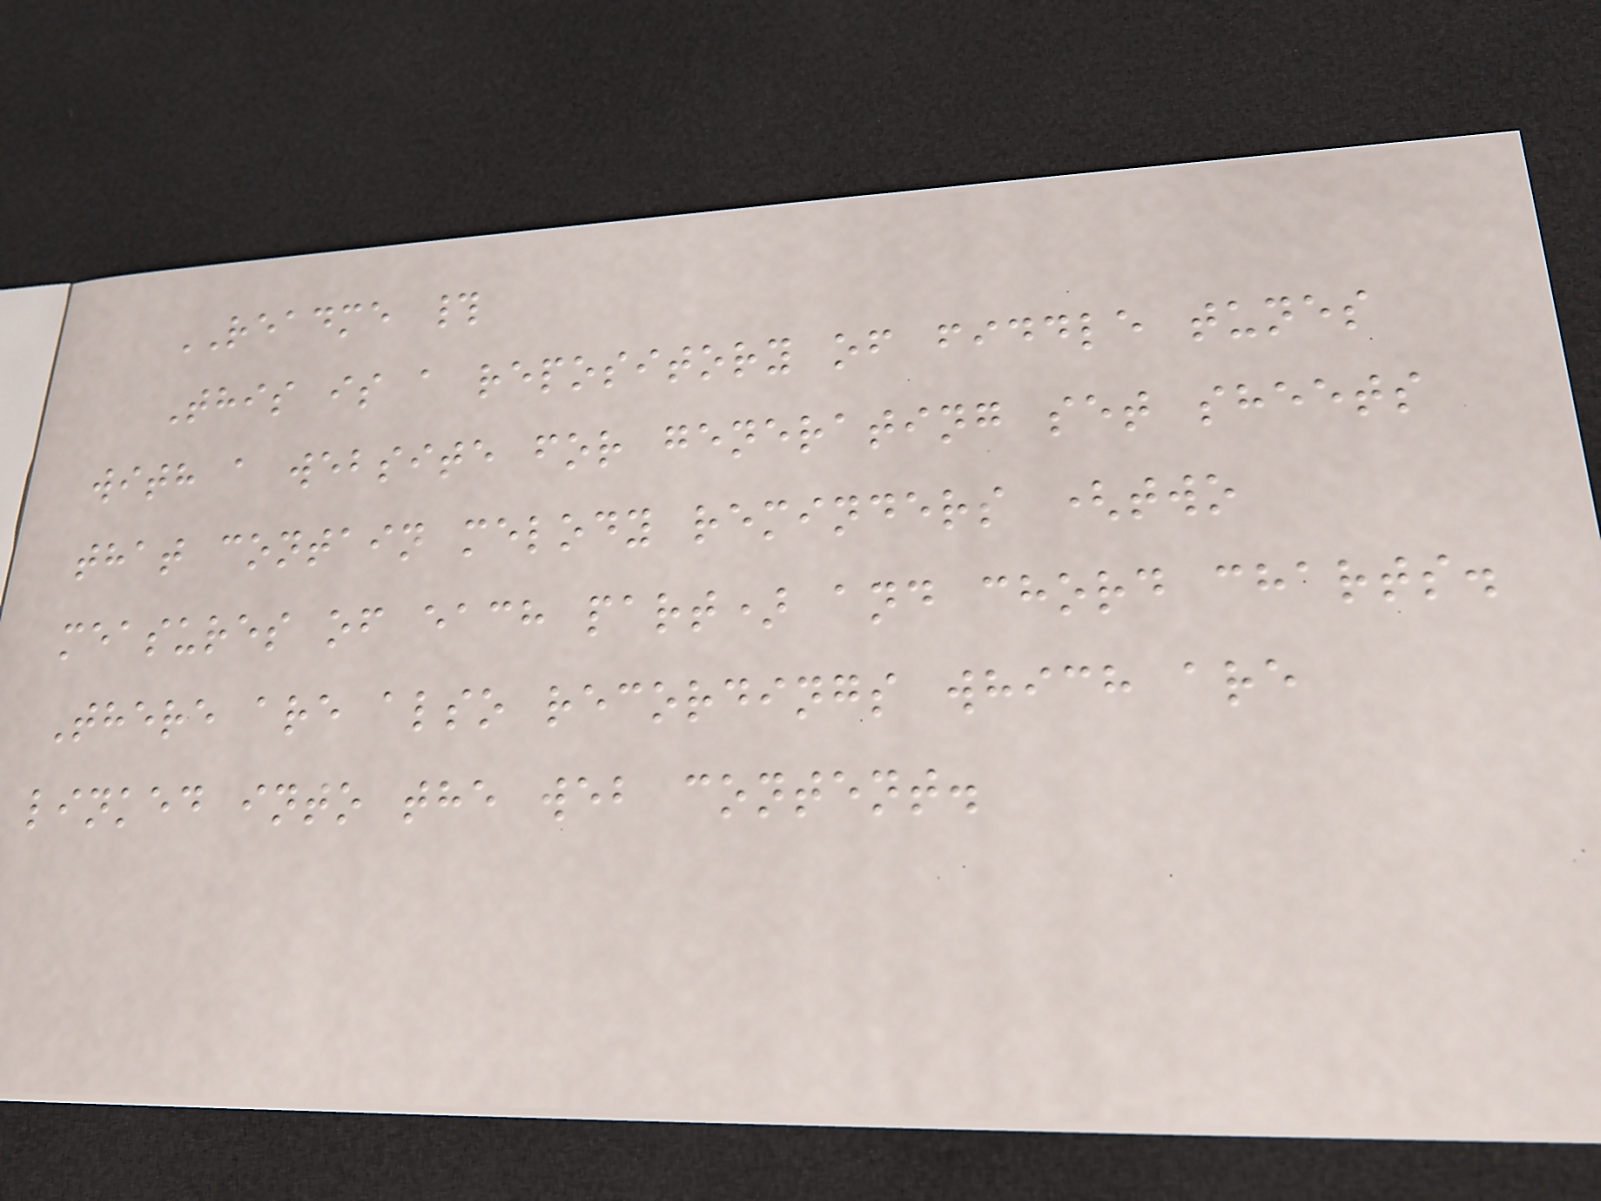README #
This is a repository of fiddle tunes
with a website for generating set sheets
that contain melody reminders (two
measures of each part) and chord charts.
There are also recordings which are
linked into the web content.
